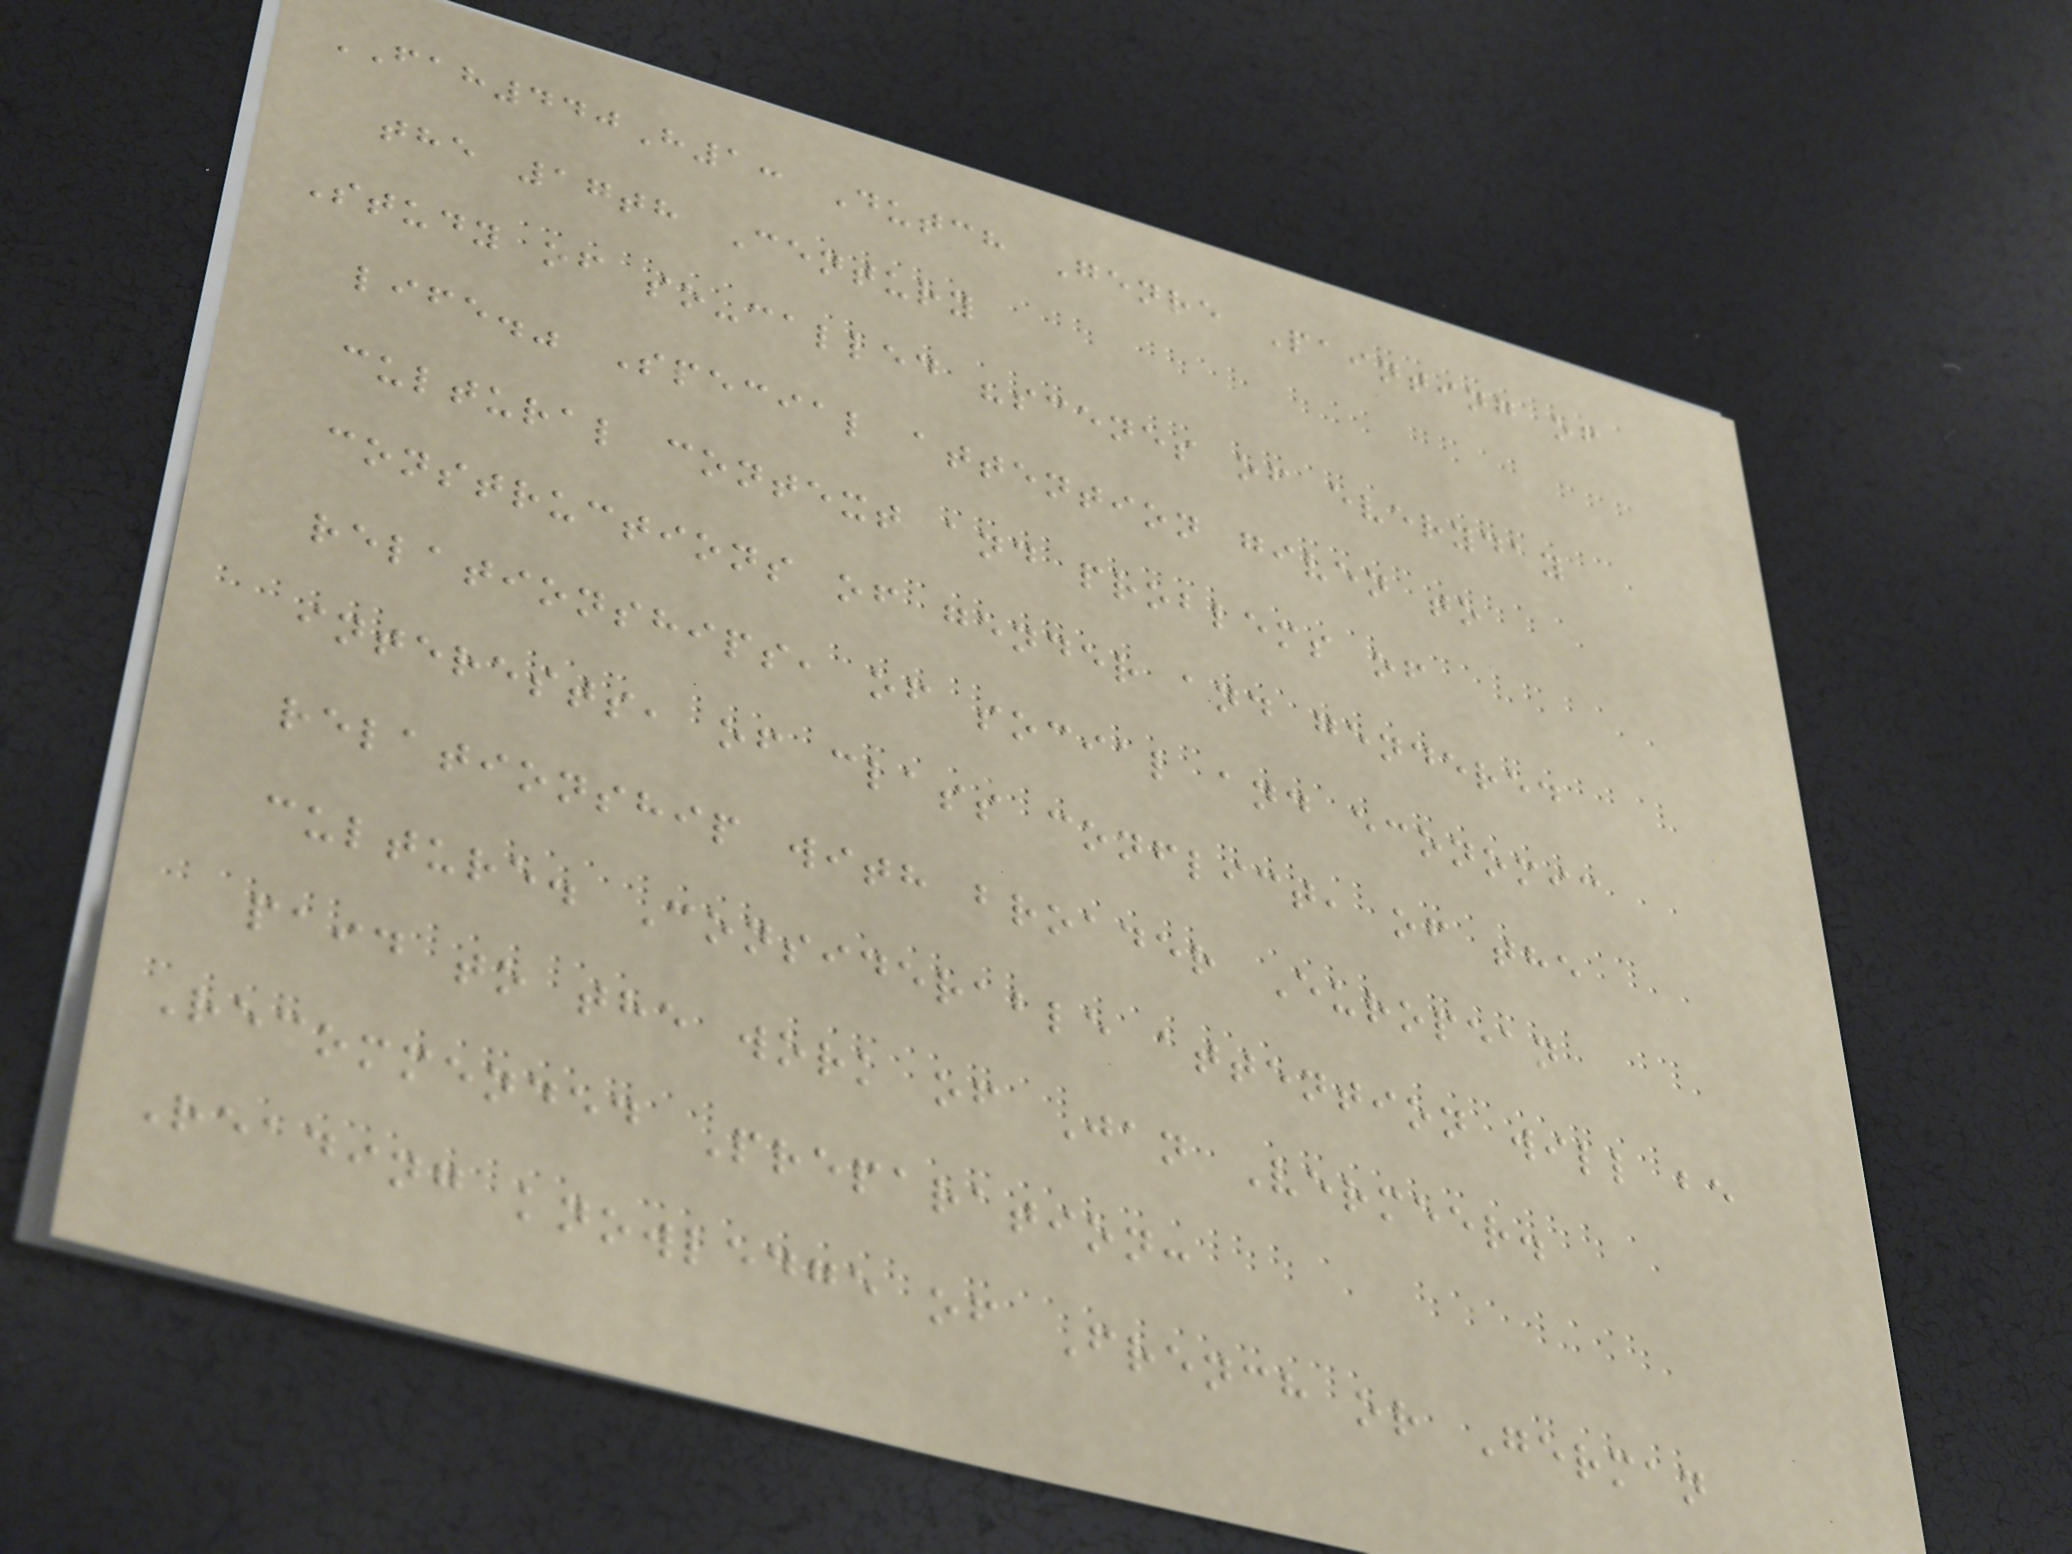FAH440H1: Dutch Genre Painting of
the 17th Century
Study of so-called "scenes of everyday
life." Special attention given to
cultural context and problems of
constructions of gender and gendered
relationships, of social and economic
interests, of class conflict, of the
relationship with broader European
culture. Considerable attention will be
paid to the work of Jan Vermeer.
Recommended Preparation:
Reading knowledge of French or German
